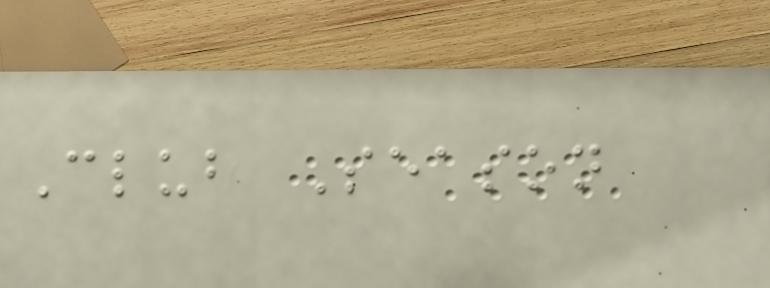Club Season
